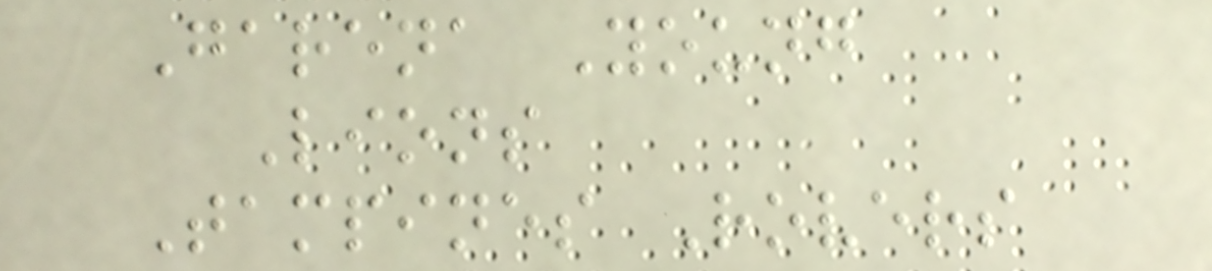Garena Young
Lions
Tampines Rovers
